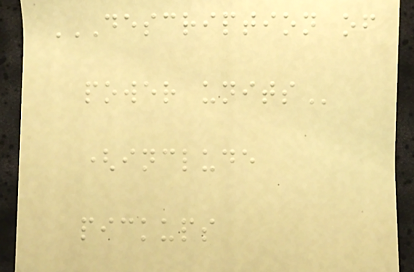DESCRIPTION OF
POWER UNITS
(include
pickups
